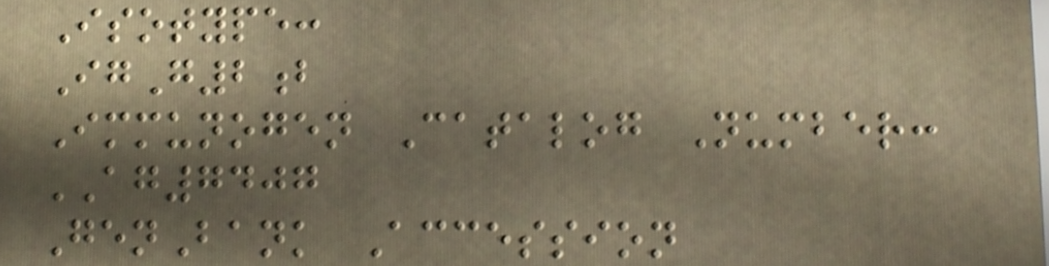Isotype:
IgG2b
Immunogen Catalog Number:
AG7407
GenBank Accession
